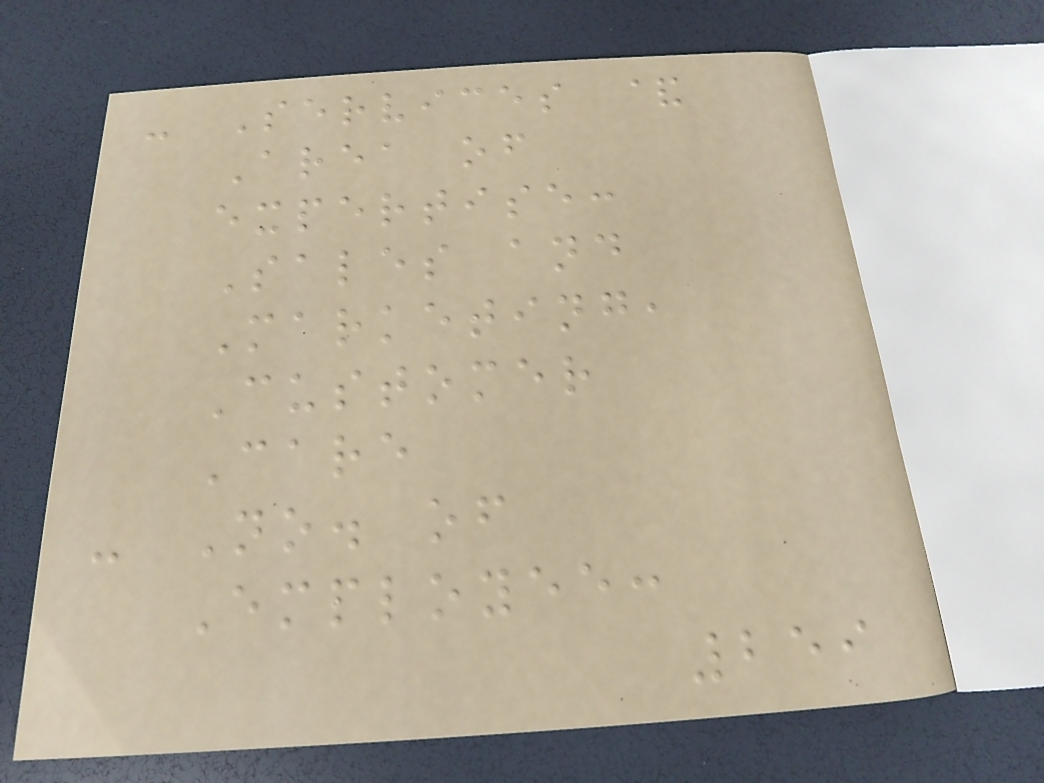- Services &
Area of
expertise:
Sales and
Marketing,
Customer
Care
- No. of
Employee:
259
